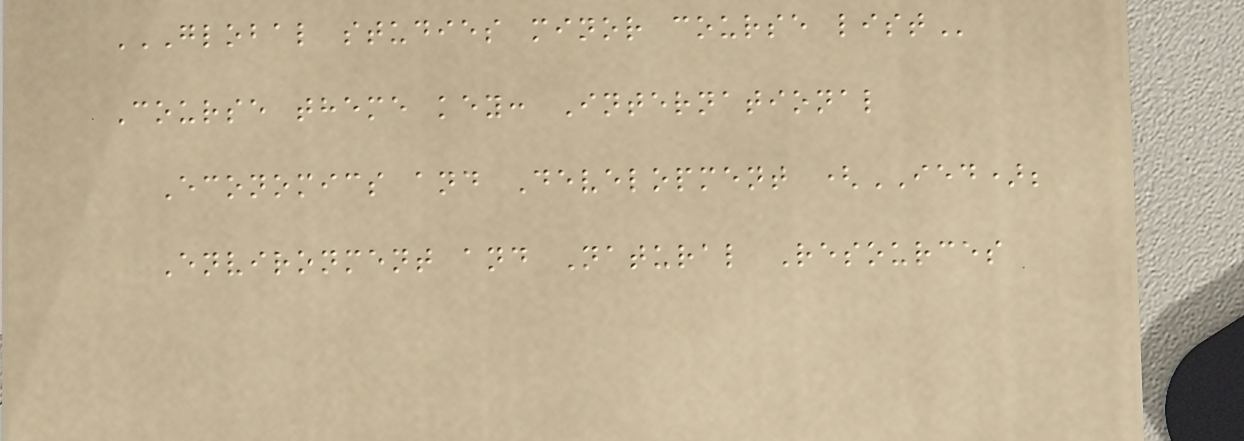GLOBAL STUDIES MINOR COURSE LIST
Course theme key: International
Economics and Development (IED);
Environment and Natural Resources
